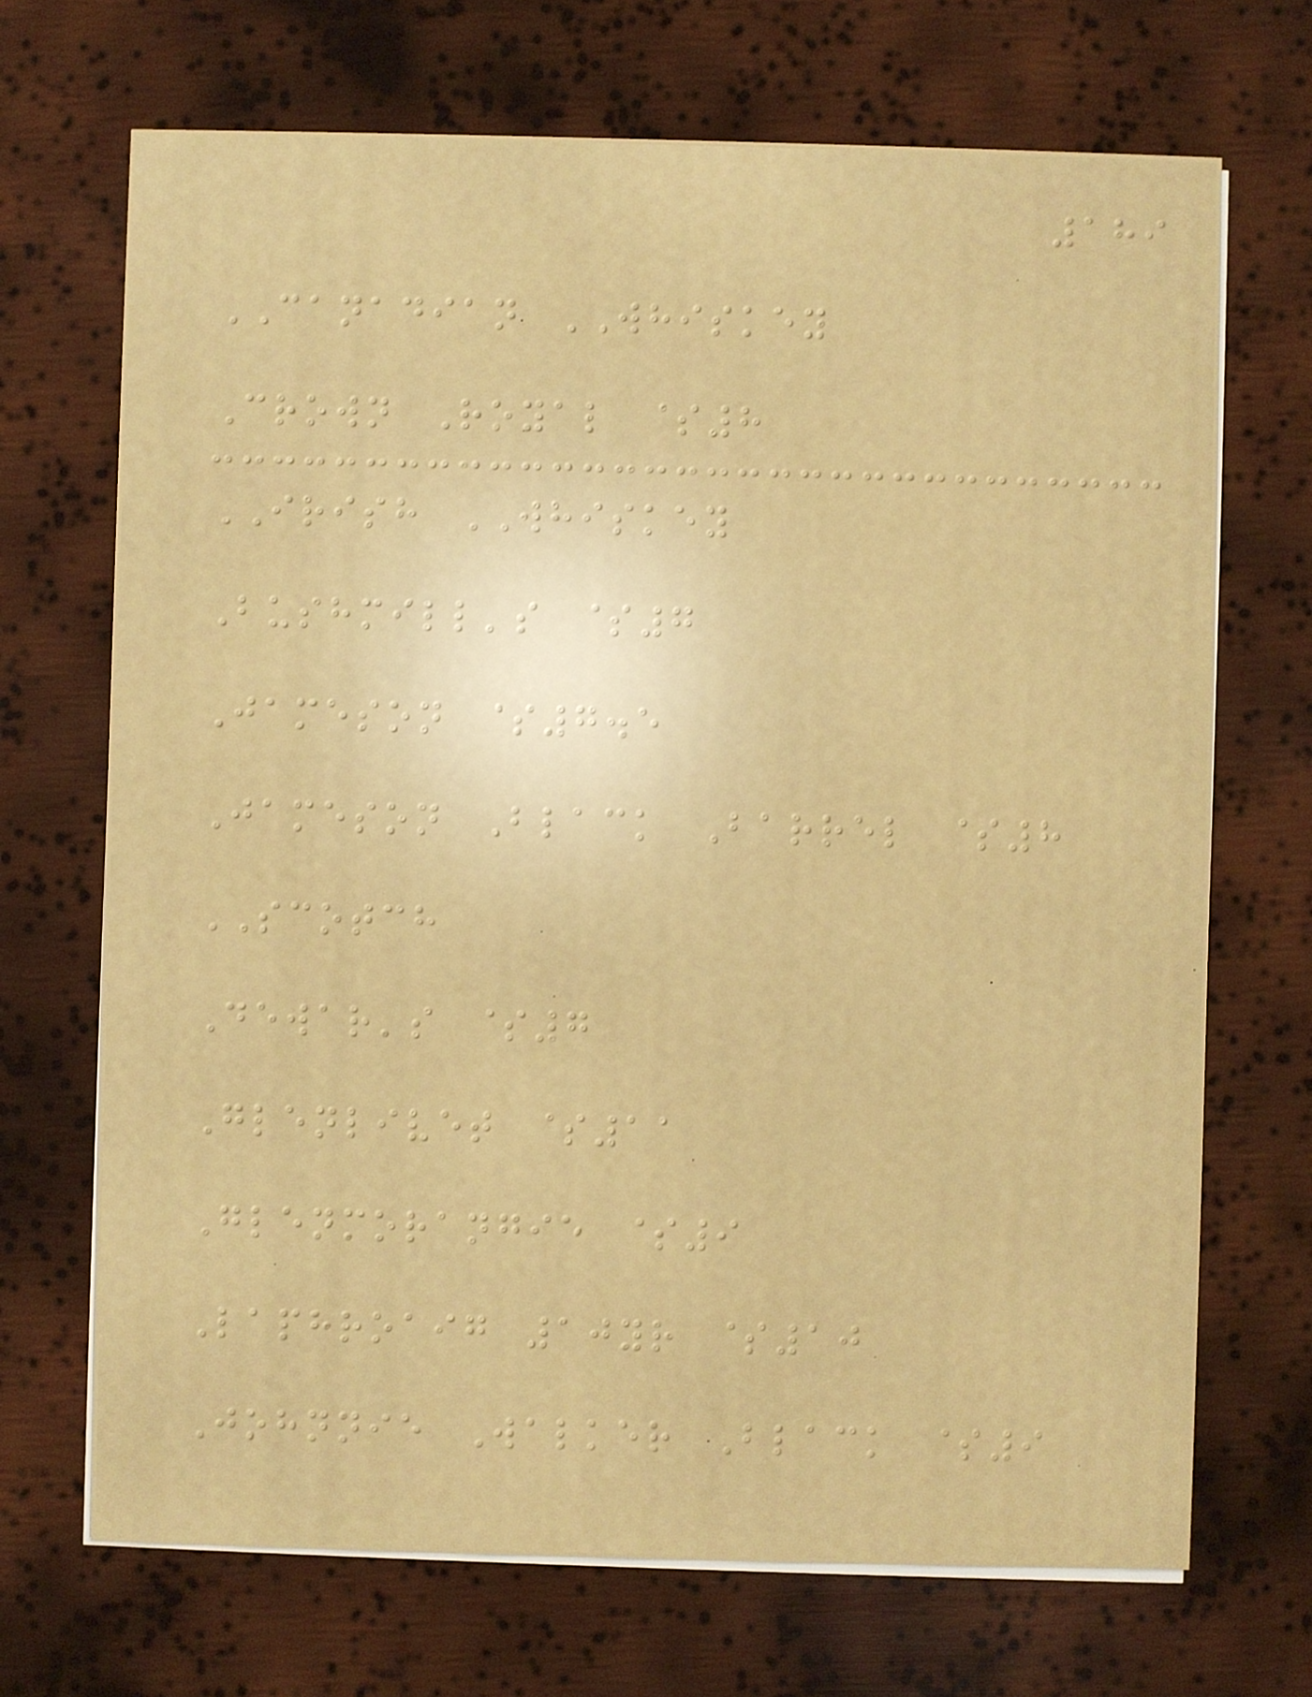189
CANADIAN WHISKEY
Crown Royal $8
IRISH WHISKEY
Bushmill's $7
Jameson $7.5
Jameson Black Barrel $8
SCOTCH
Dewar's $7
Glenlivet $11
Glenmorangie $9
Laphroaig 10yr $10
Johnnie Walker Black $9
